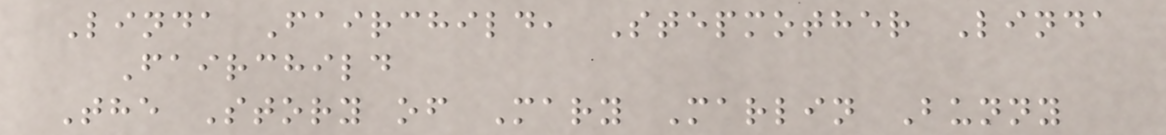Linda Fairchild, Stepmother Linda
Fairchild
The Story of Mary Marlin Bunny
